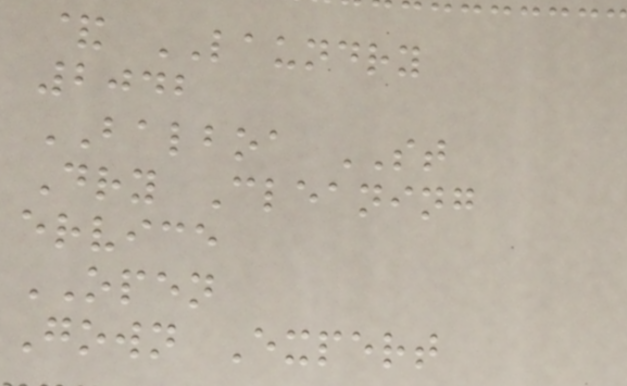& LAUNDRY
2042
BALBOA ST
Dry Cleaning
ervice
OPEN
Gown Expert
